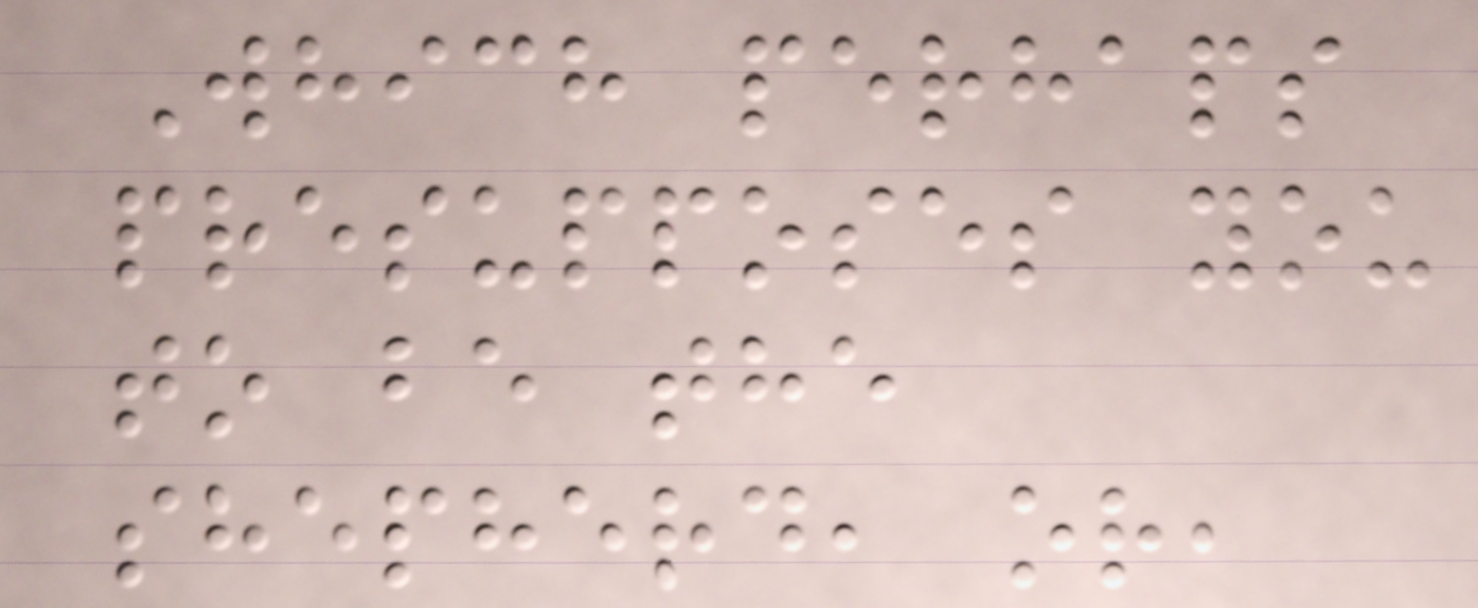Which perhaps
presupposes you
to be the
shepherd, or,
